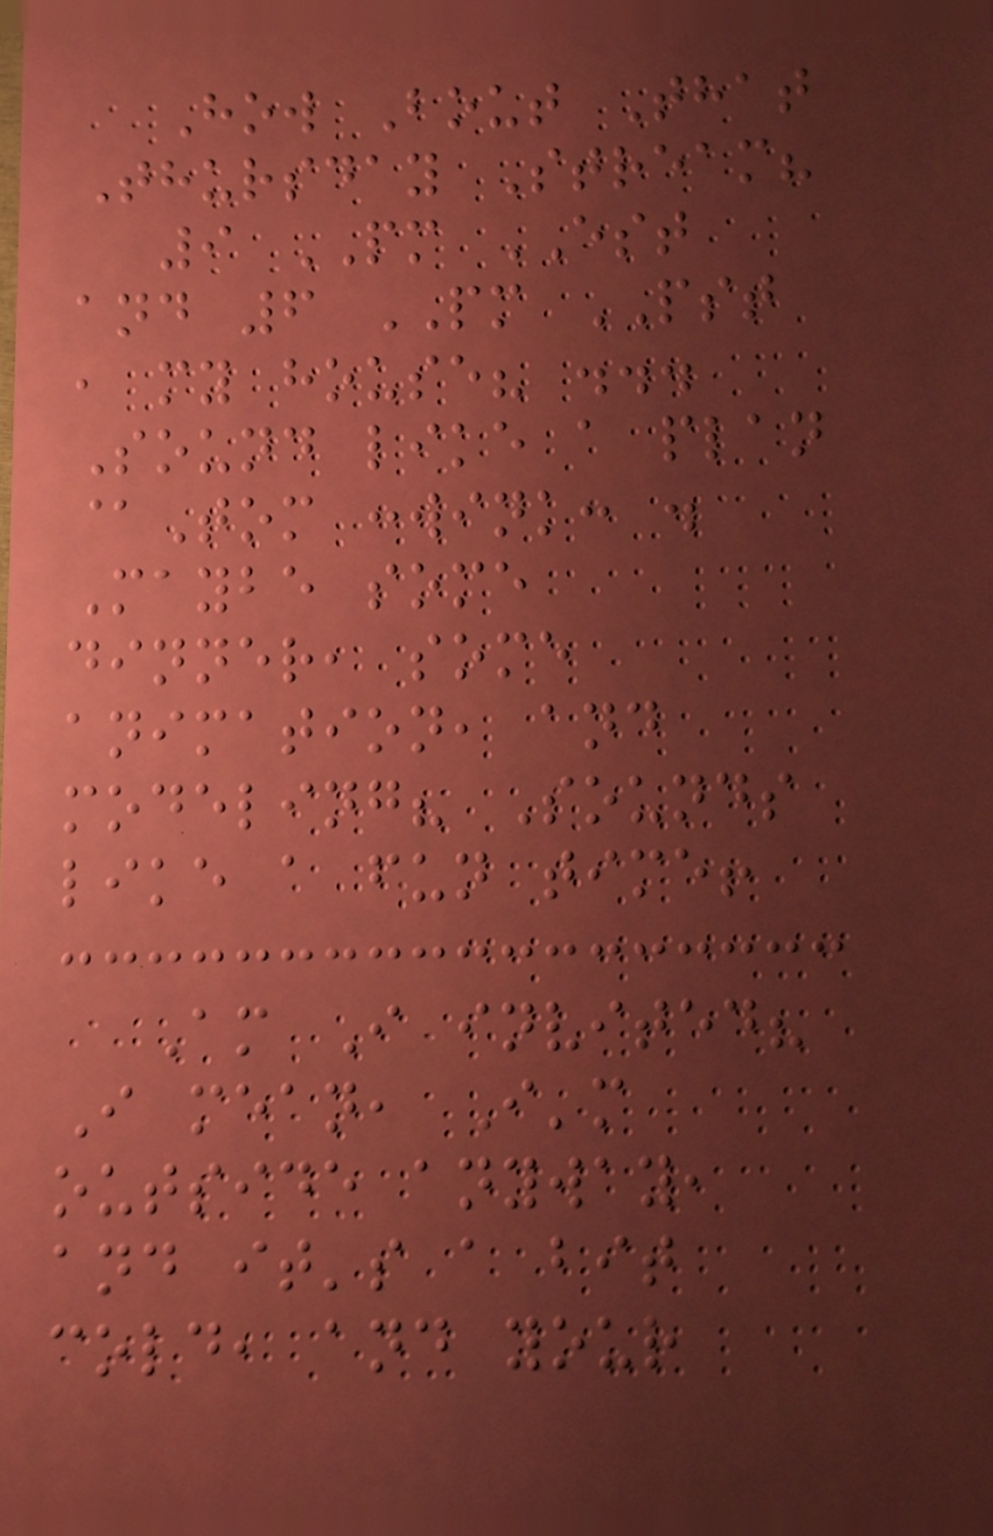How Bout That
Thursday Stream?
9 PM EST
and 6 PM PST
, my house? ...
Sound like a plan
@Tom :wink: .
Maybe some
dinner, some
animation, and
modeling? Sounds
like a fun time!
Am I invited?
I mean, I'm
outside anyway,
and it's a bit
cold, and your
